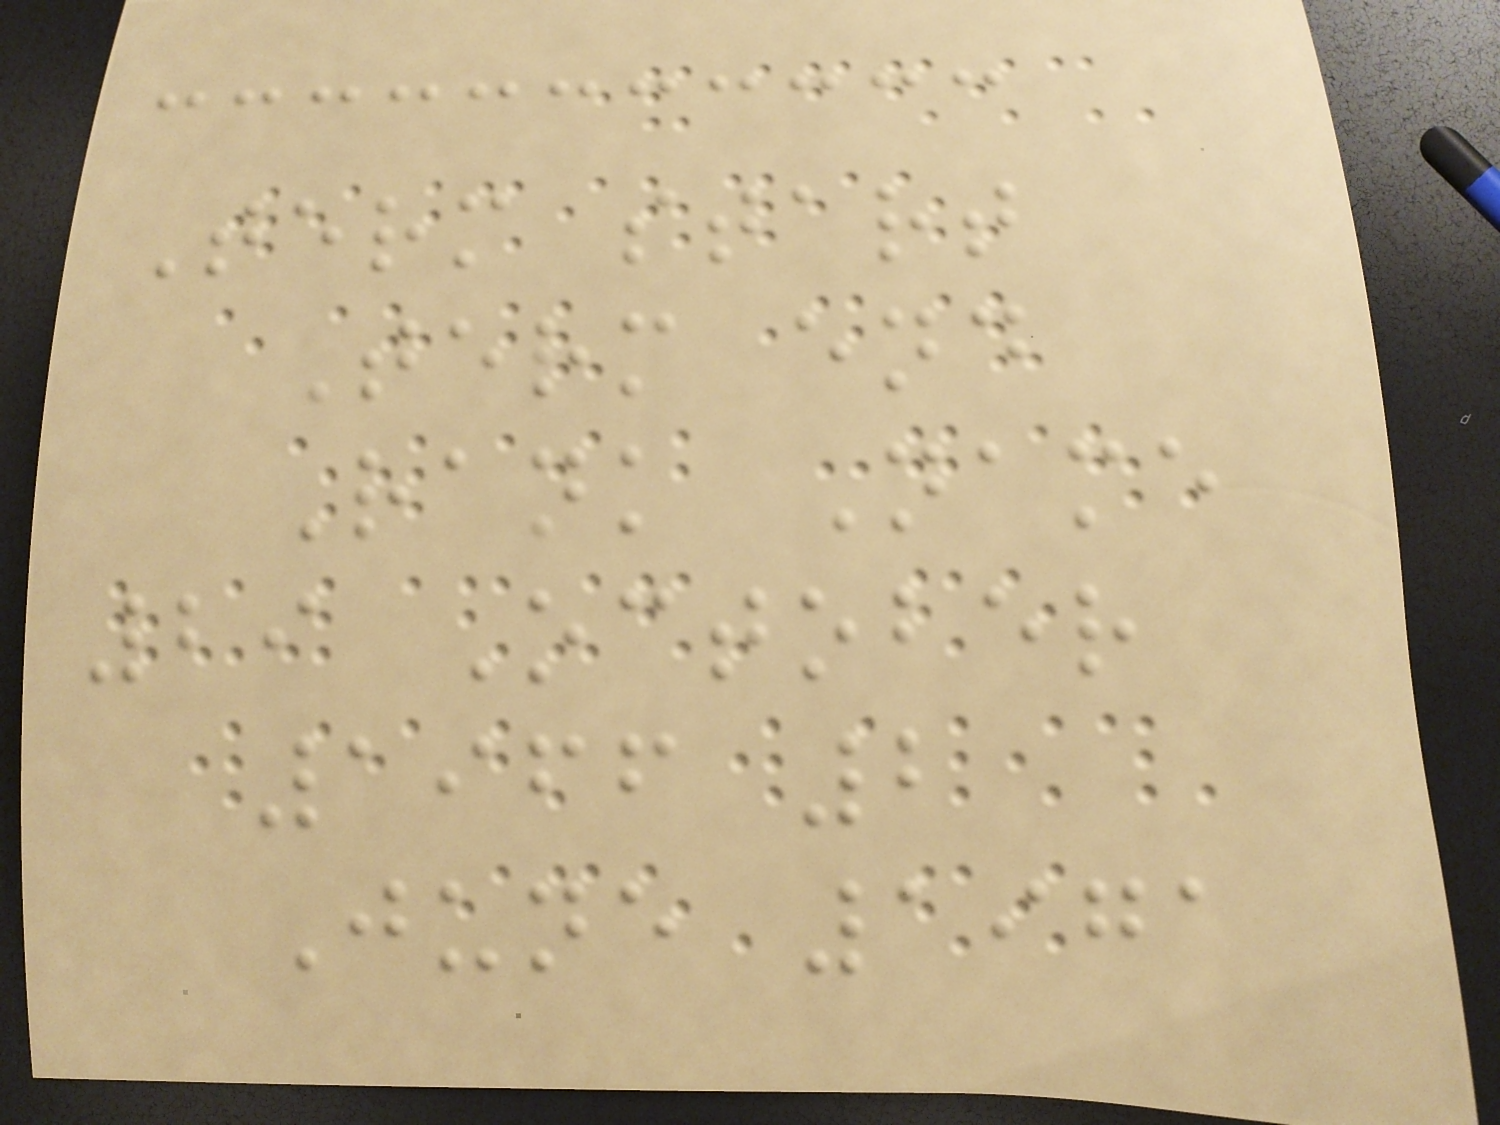Term start
Term end
Rank Name
29 October
1966 2
June 1971
